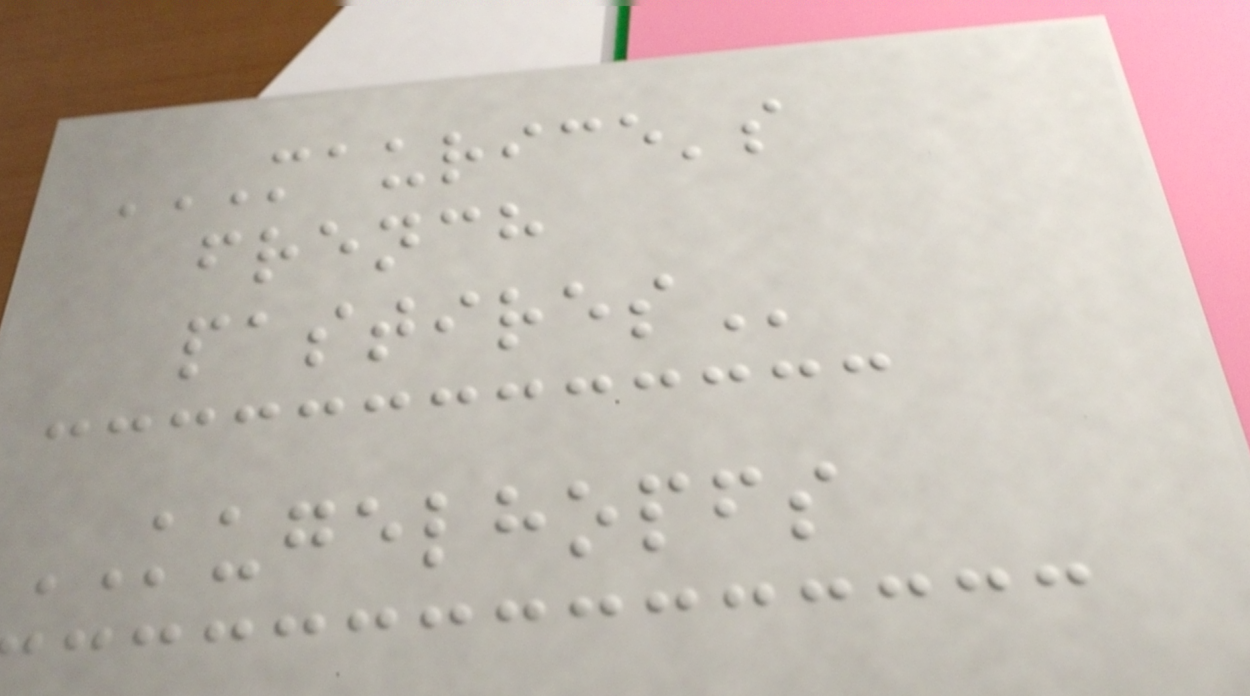MAURICE'S
FRENCH
PASTIRES
KUGELHOPFS
